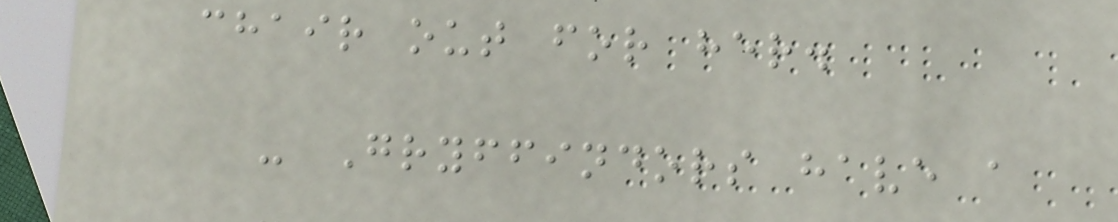chair out for her.
- Gryffindors have a
